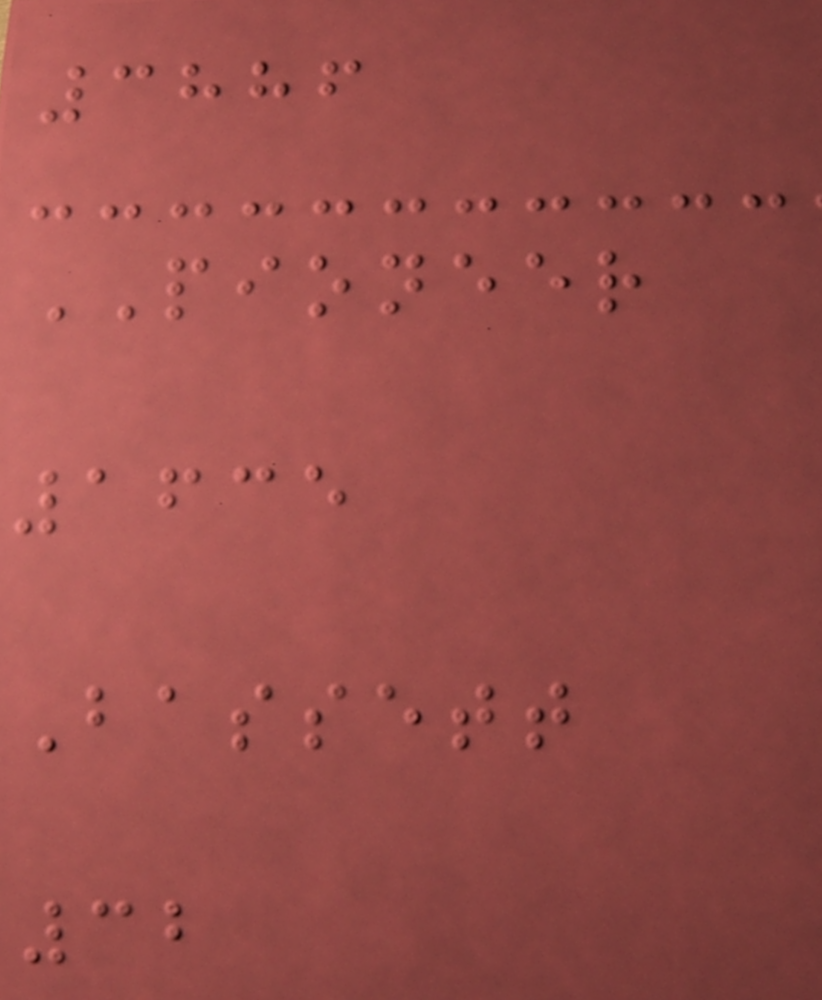3886
PIONEER
1635
Bassett
32
